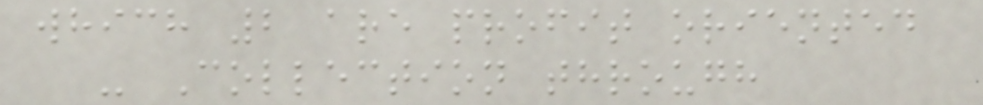which 2 are profit oriented
- Collection through
